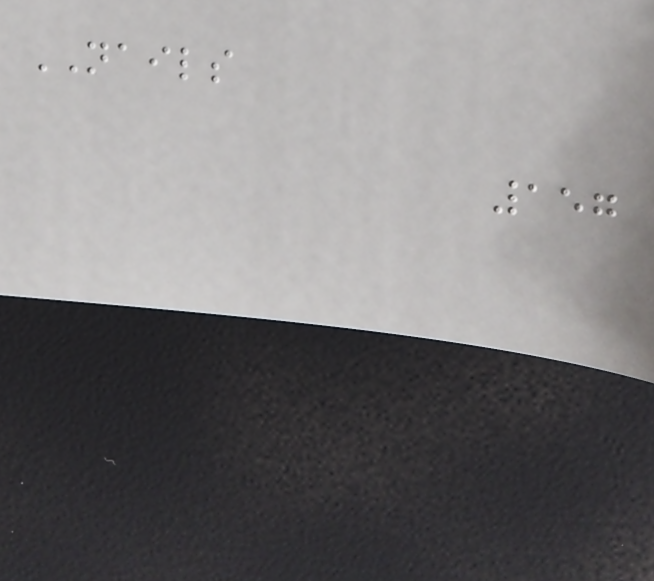NAILS
157
